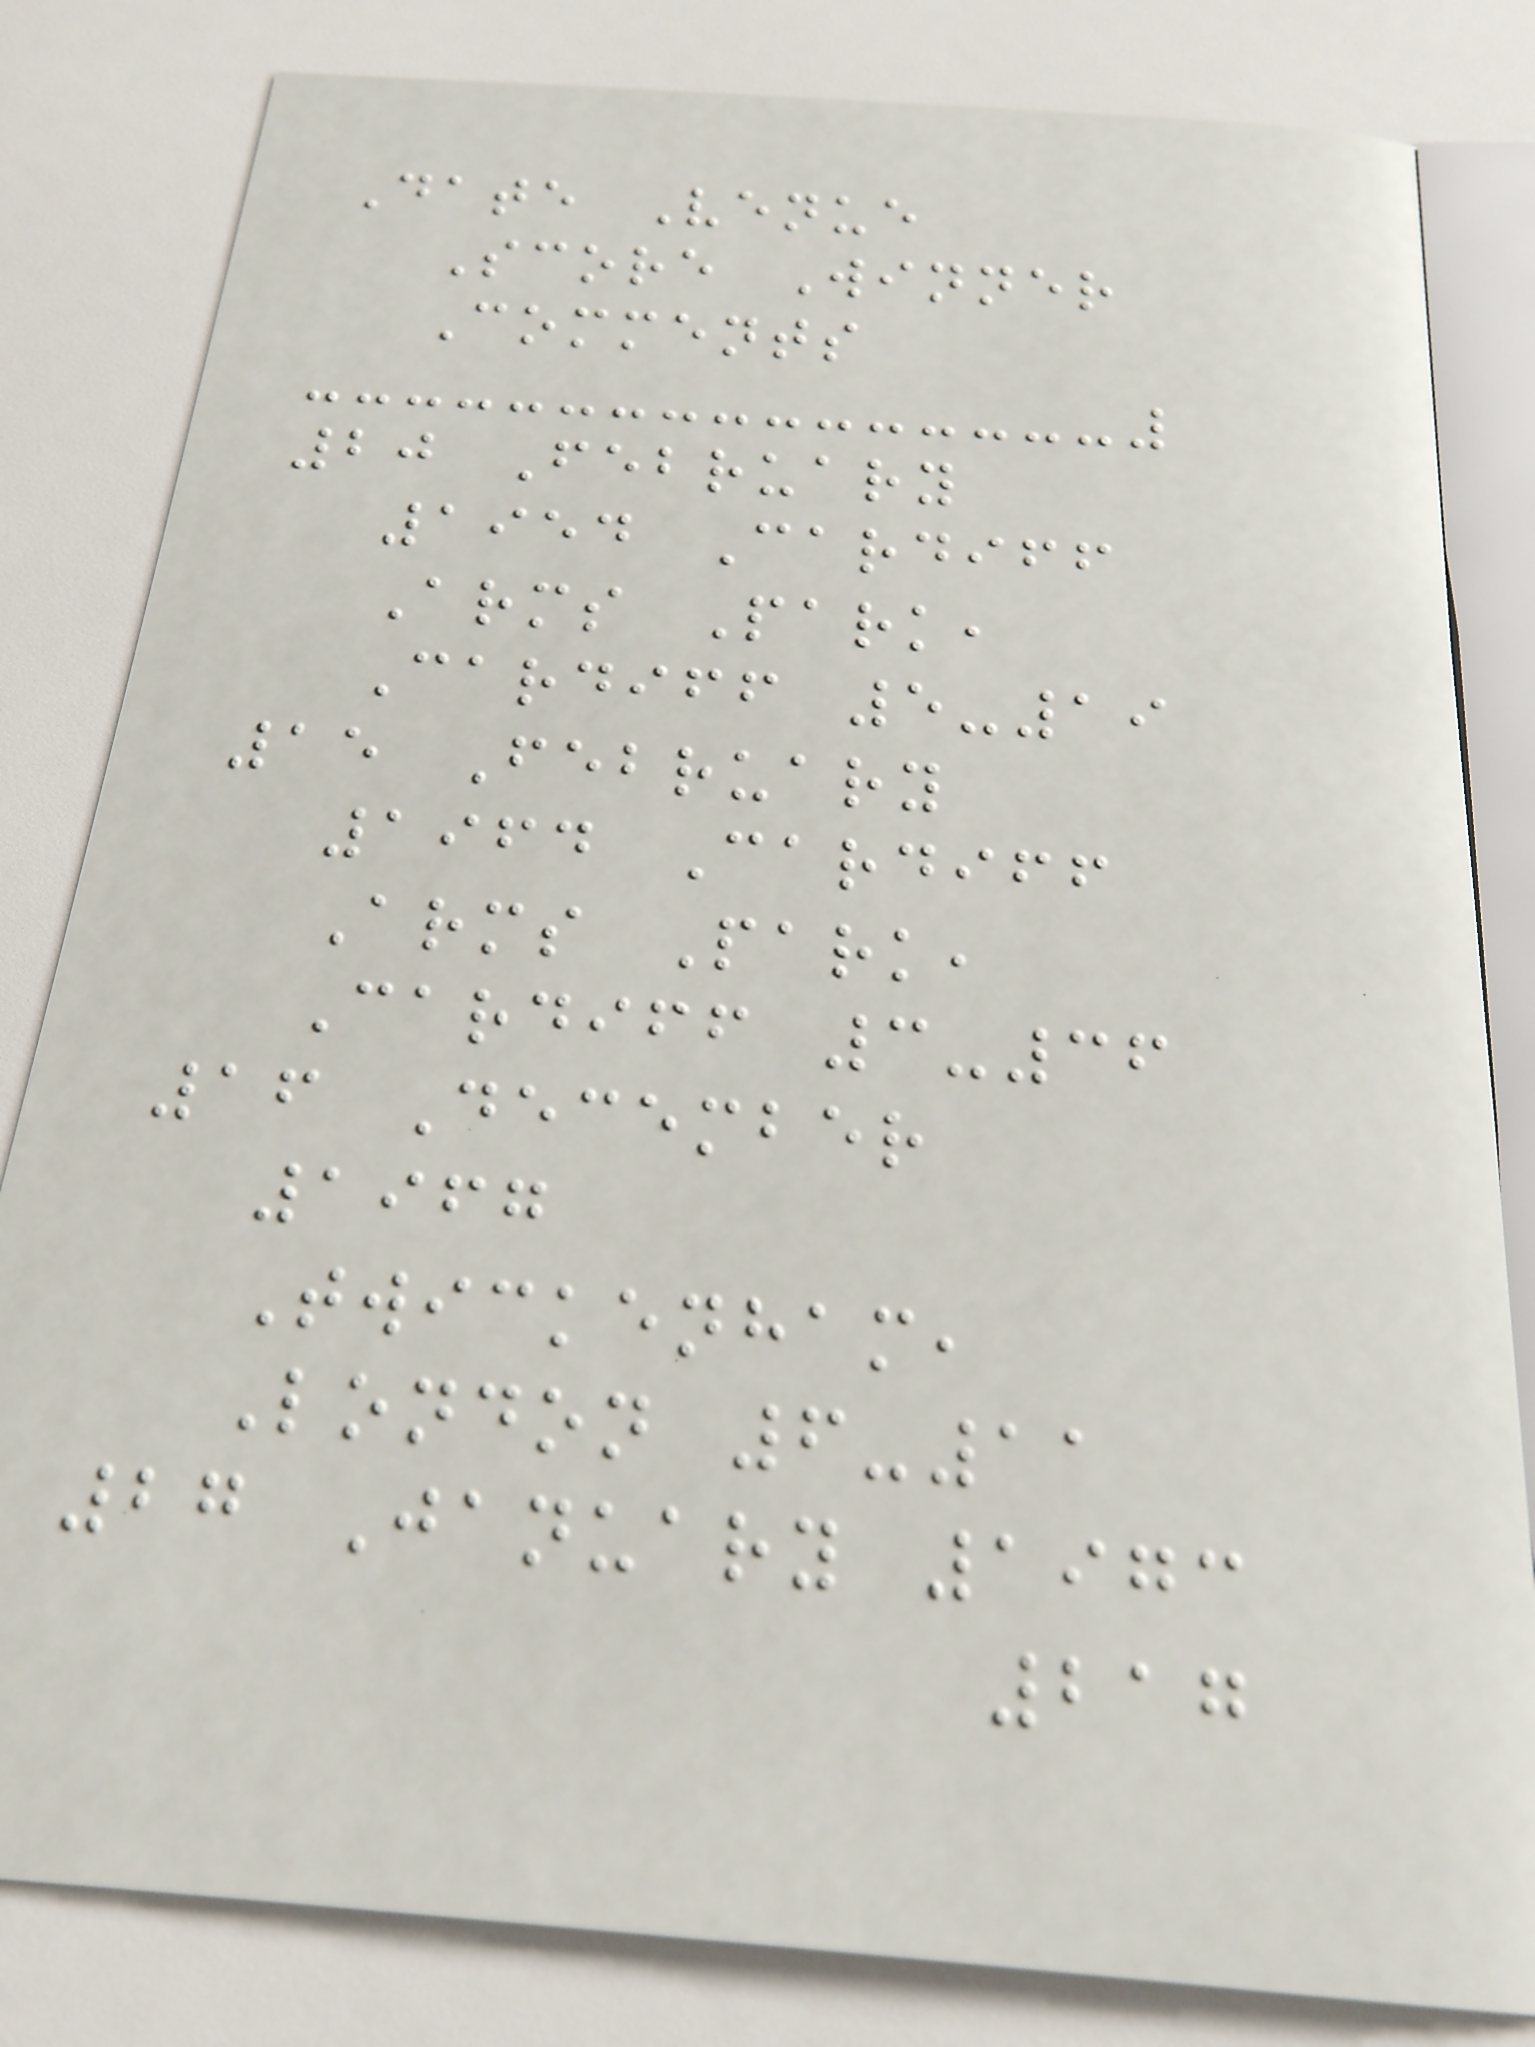Date Venue
Score Winner
Comments
20 February
1954 Cardiff
Arms Park,
Cardiff 5-19
15 February
1964 Cardiff
Arms Park,
Cardiff 3-36
16 December
1967
Twickenham,
London 6-11
27 January 1973
217
